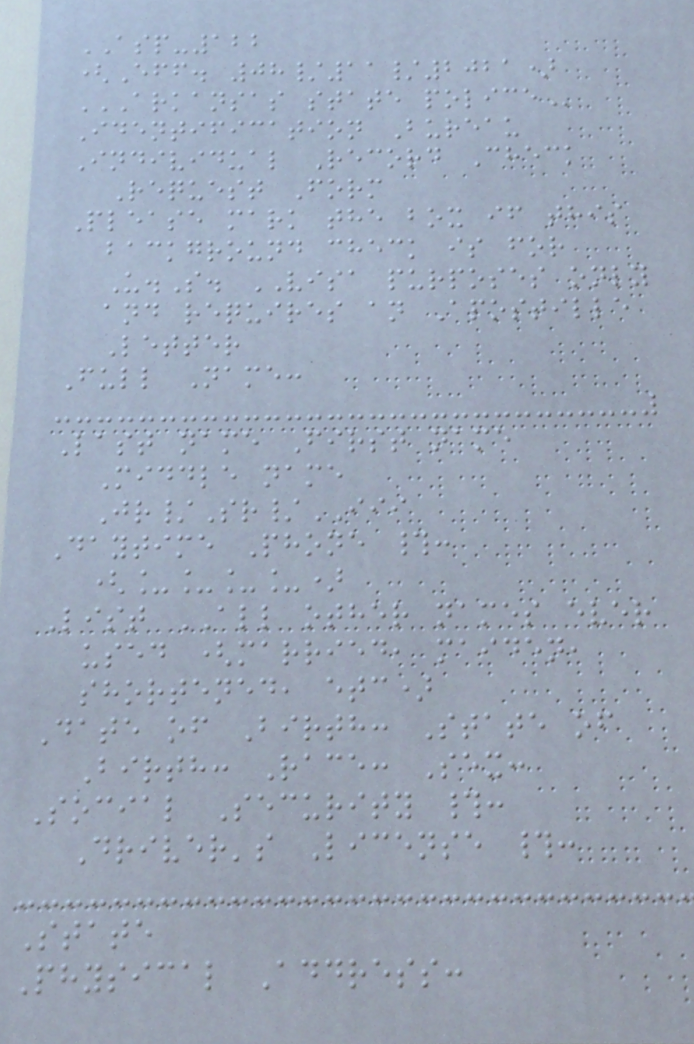ASP-122
(Eff. 08/11/2021)
ARKANSAS STATE POLICE
Identification Bureau
Individual Record Check
Request Form
Please mark the box if this
background check is for
U.S. VISA purposes only
and requires an Apostille
Letter
Full Name:
Last name First name
Middle name
Jr/Sr/III
Daytime Phone #:
(____)
List ALL other names ever
used (married, maiden,
shortened, etc)
Date of Birth: State of
Birth: Race: Sex:
Social Security #:
Driver's License #:
State
Physical Address:
